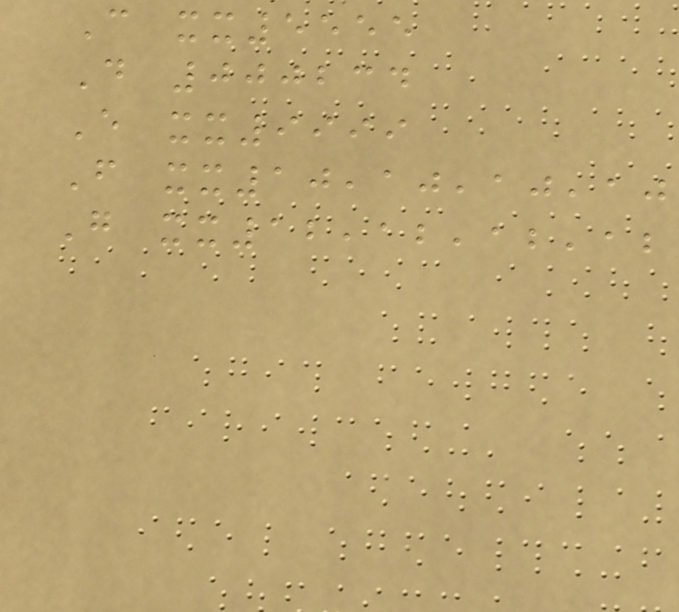C xx5555
D 000234
E xx9999
F xx10,10,10,10
G xx12,12,12,12
